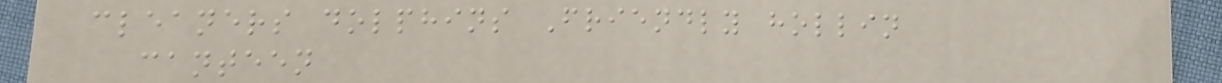cleaners dolphins Friendly hollin
canteen
